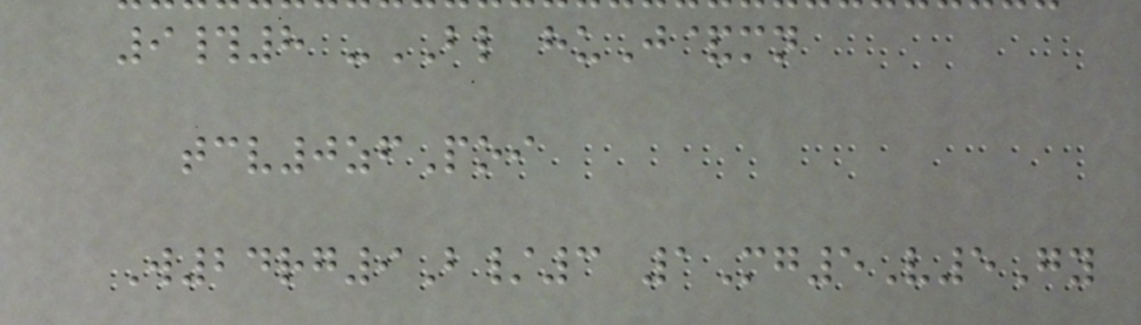9#8 -BL huJ&mn
tcv0zfPoi
W24rg9B/3 1Mg5V5Gy
